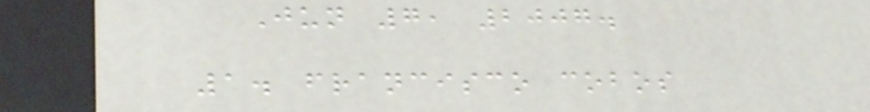Jun 7, 2007.
1. francisco cobos
